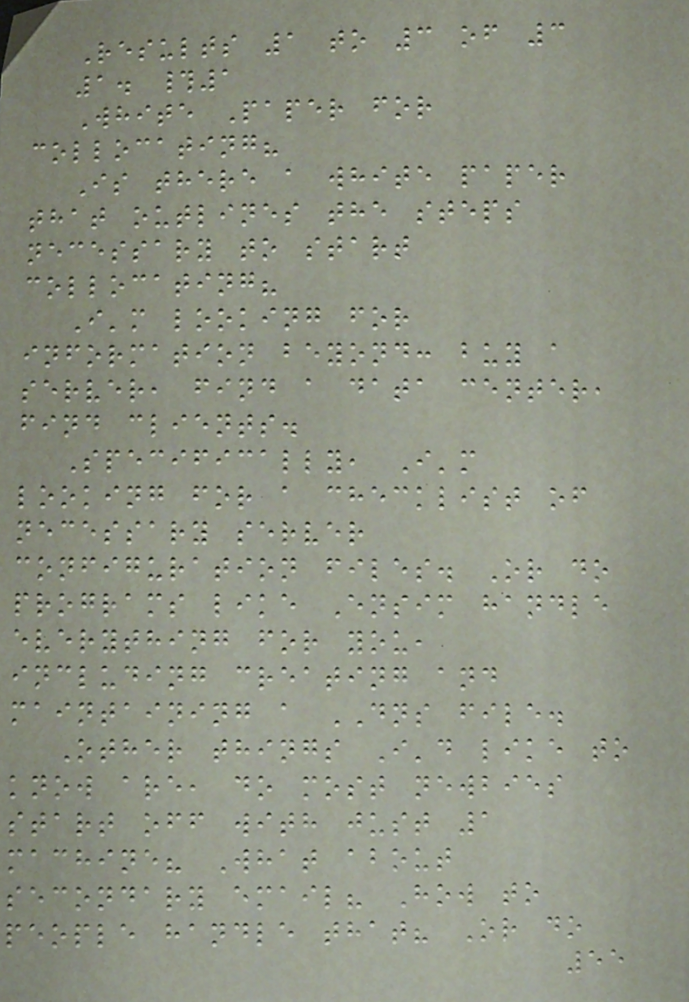Results 1 to 3 of 3
1. #1
White Paper for
collocating?
Is there a white paper
that outlines the steps
necessary to start
collocating?
I'm looking for
information beyond: buy a
server, find a data center,
find clients.
Specifically, I'm
looking for a checklist of
necessary server
configuration files. Or do
programs like Ensim handle
everything for you,
including creating and
maintaining a DNS file.
Other things I'd like to
know are, do most newbies
start off with just 1
machine? What about
secondary email? How to
people handle that? Or do
55
